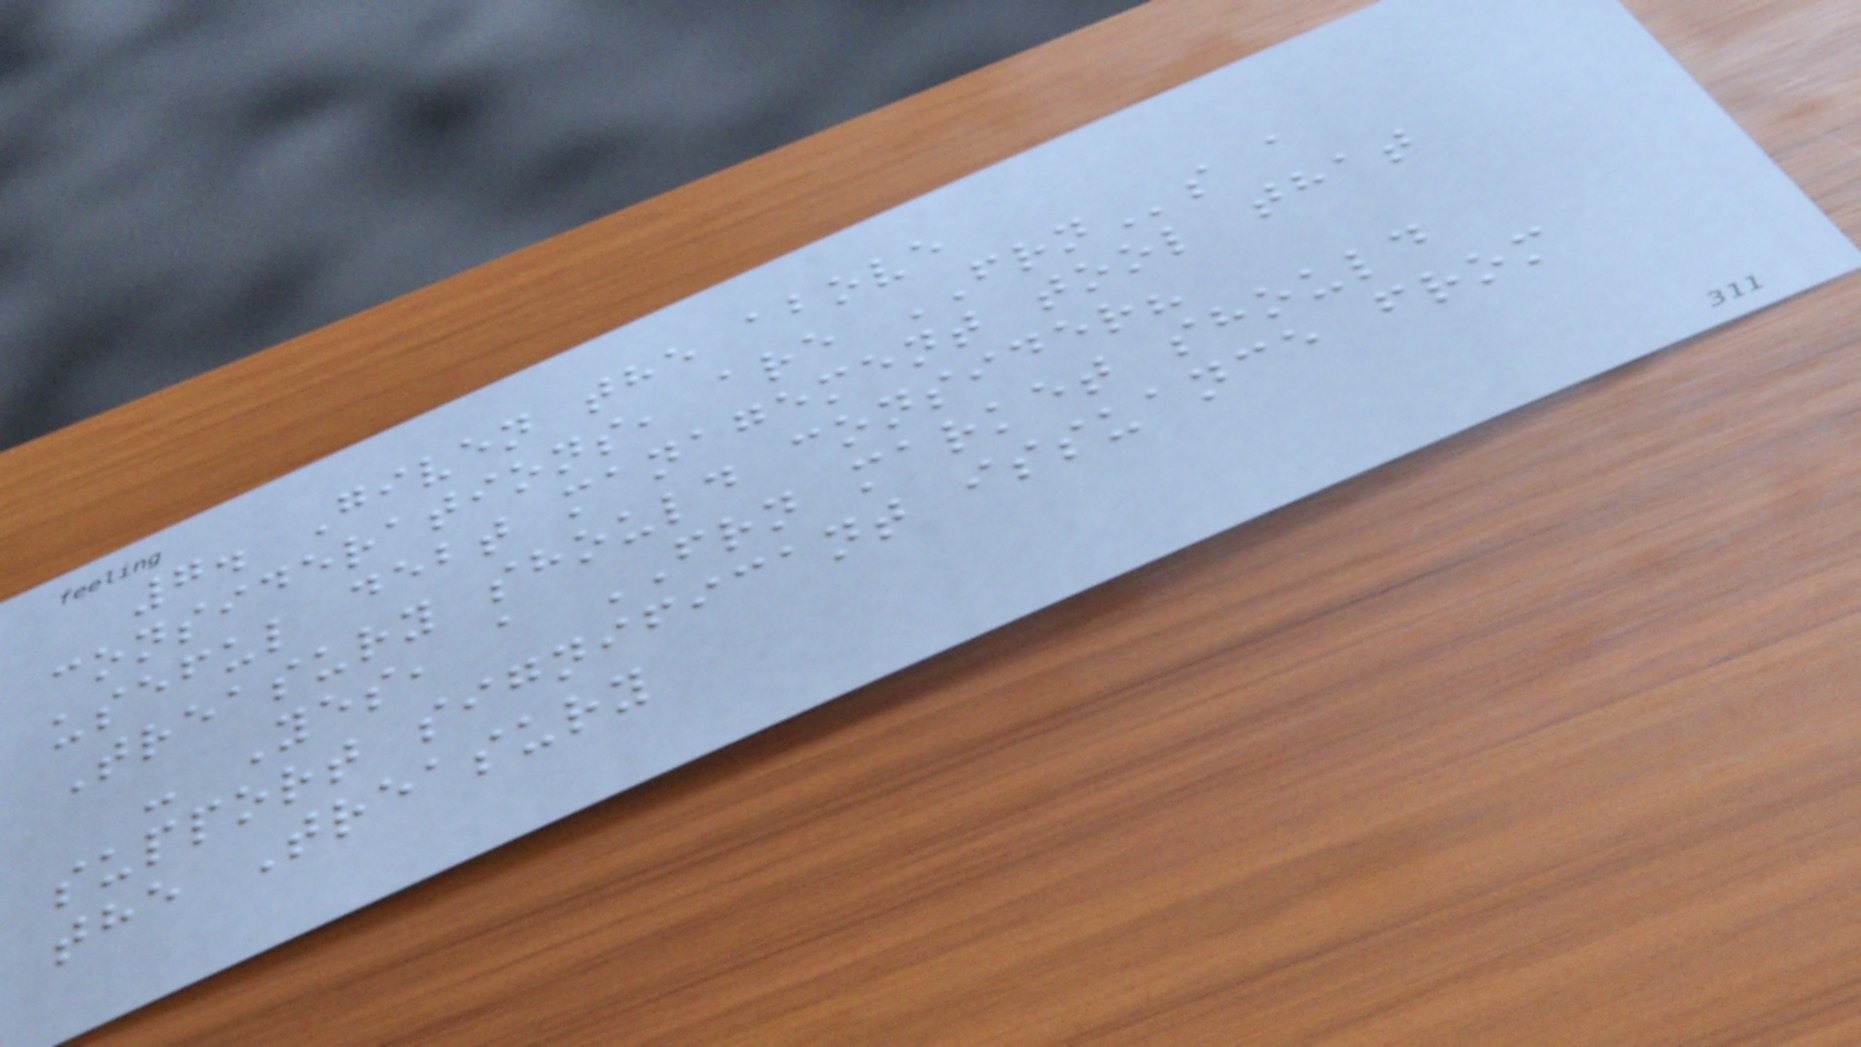7. Given the above
considerations, are FRNs a
useful debt management tool that
Treasury should consider?
- Yes, a FRN market should
support significant issuance from
the Treasury
